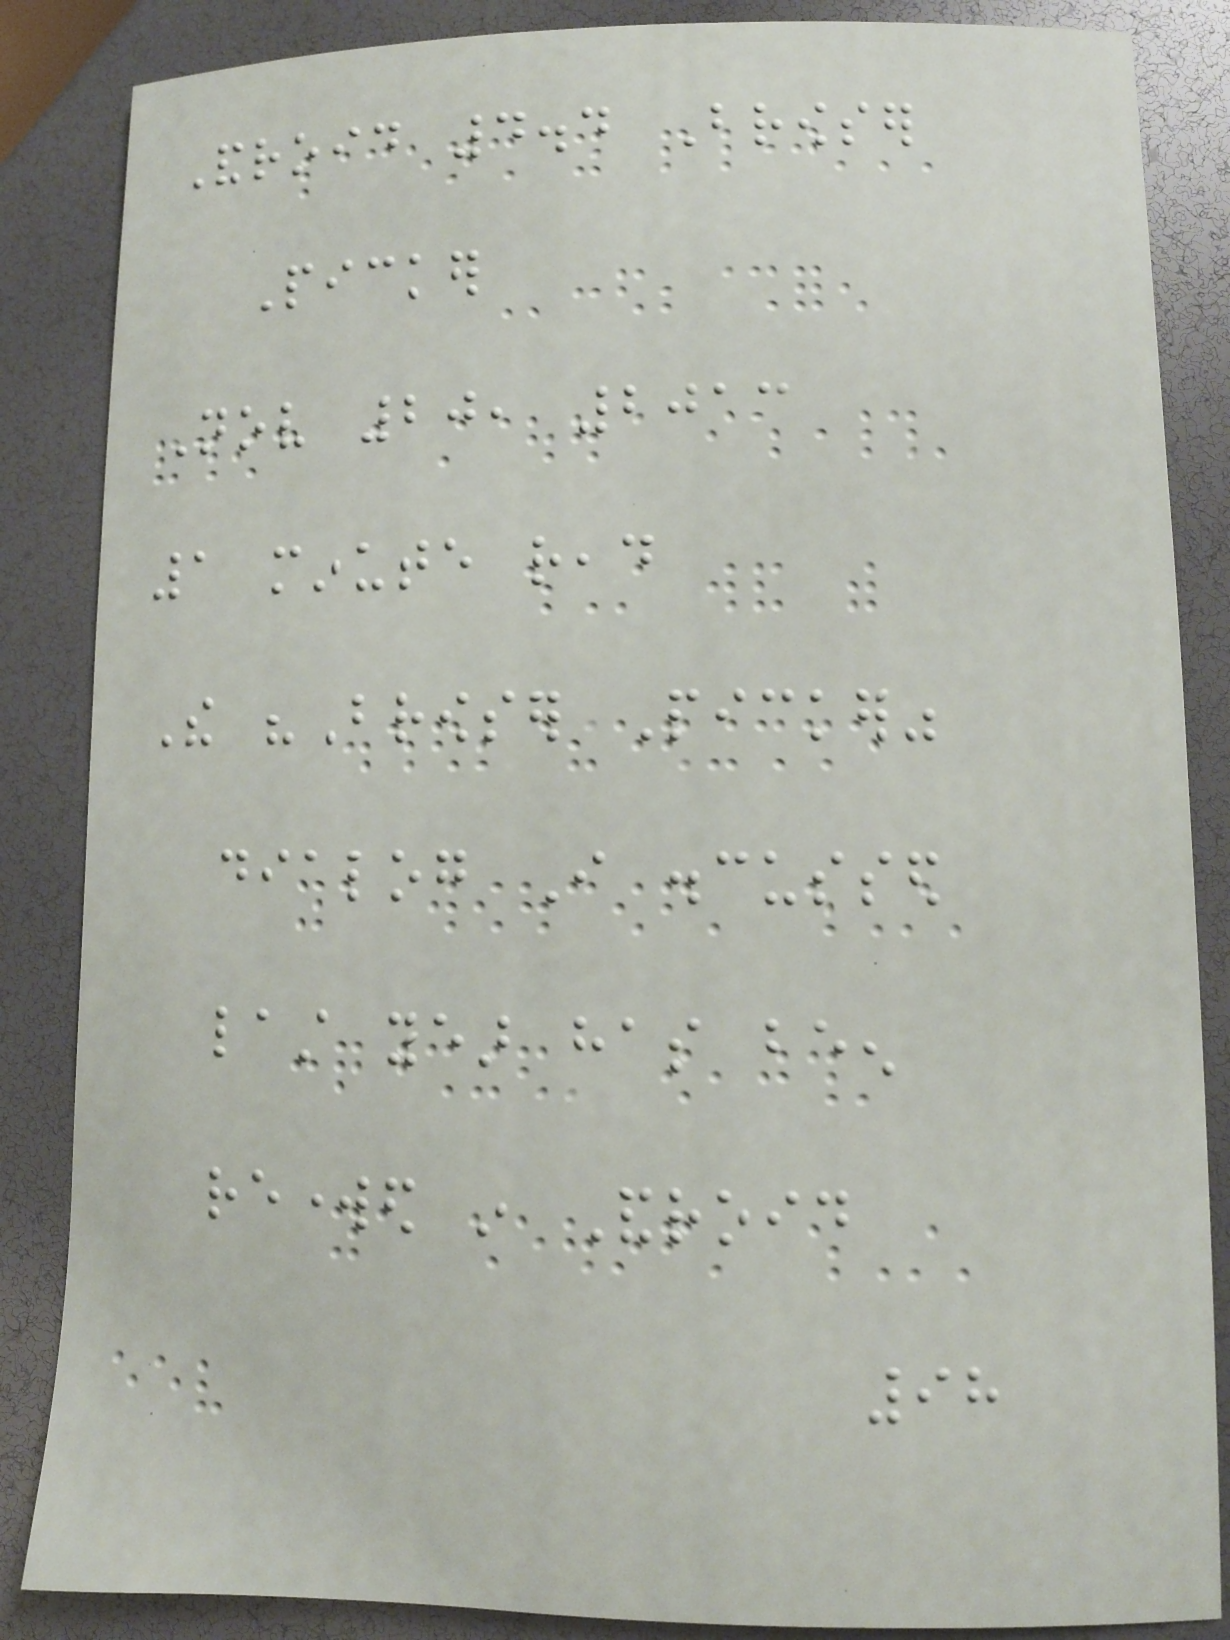Android 4.4 Browser
Picker
Nov 20, 2013
1 minute read
The "Browser Picker"
dialog I discussed
last year has been
reworked in Android
98
